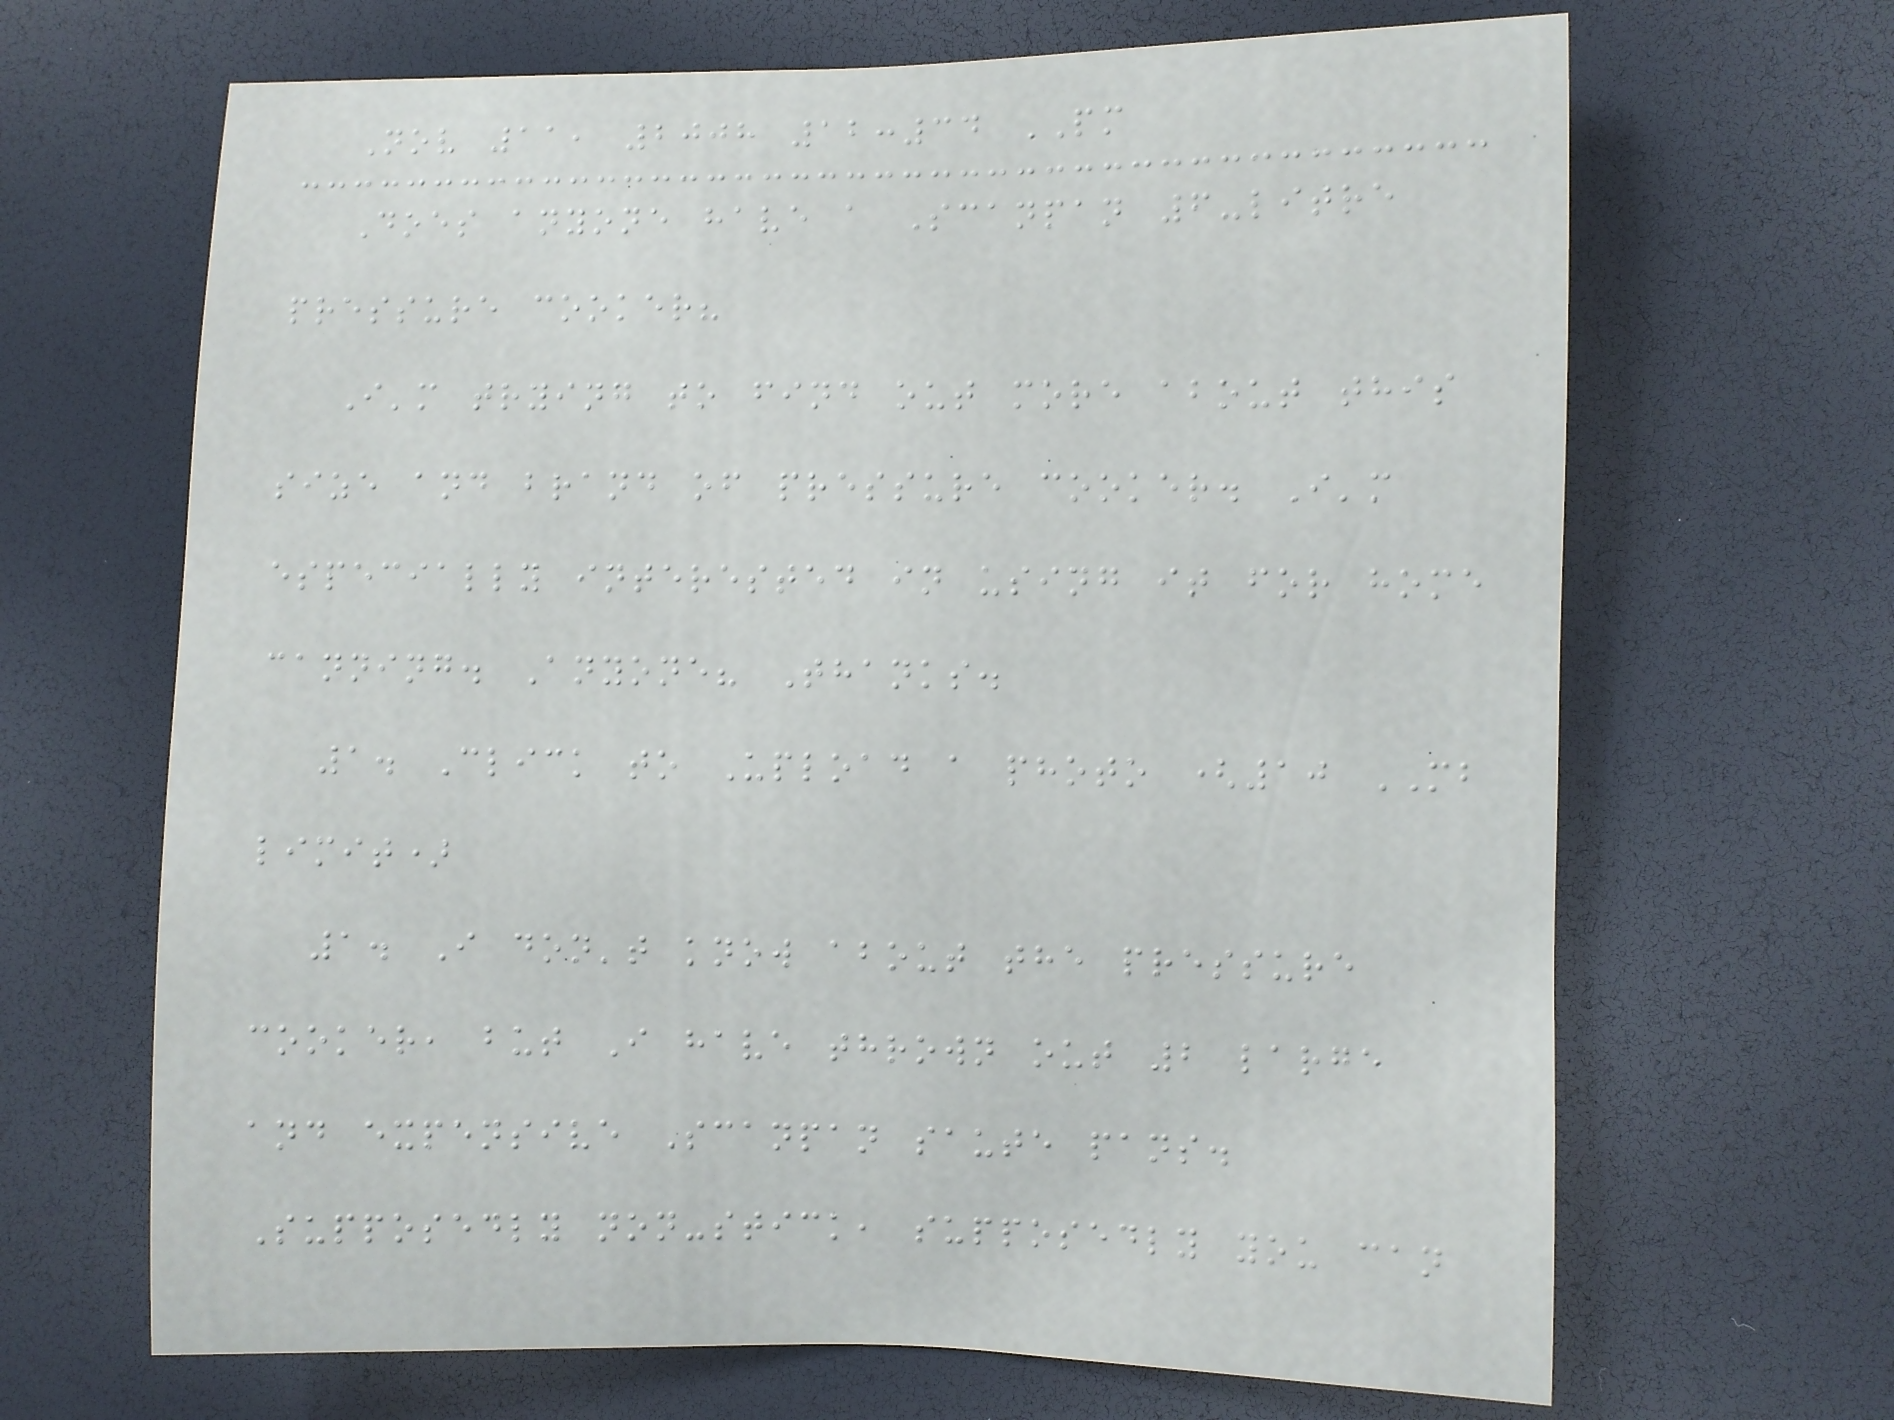Nov 11, 2008 12:34 PM
Does anyone have a Scanpan 6-litre
pressure cooker?
I'm trying to find out more about this
size and brand of pressure cooker. I'm
especially interested in using it for home
canning. Anyone? Thanks.
1. Click to Upload a photo (10 MB
limit)
1. I don't know about the pressure
cooker, but I have thrown out 2 large
and expensive Scanpan saute pans.
Supposedly non-stick, supposedly you can
